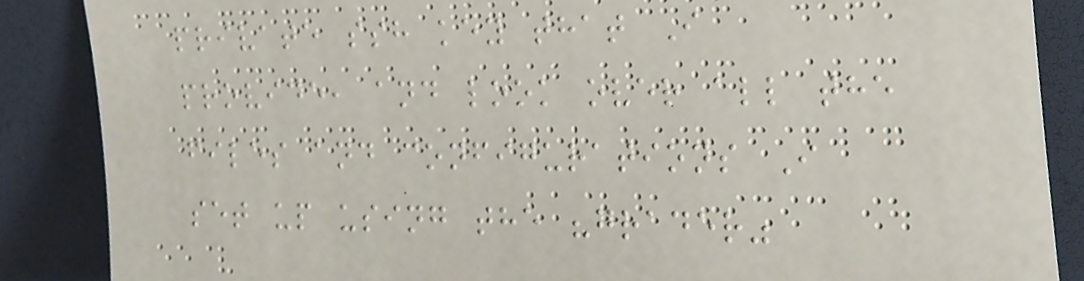private ssh key that I
provide, and look over all the
files and configurations I
set up using the "grader"
